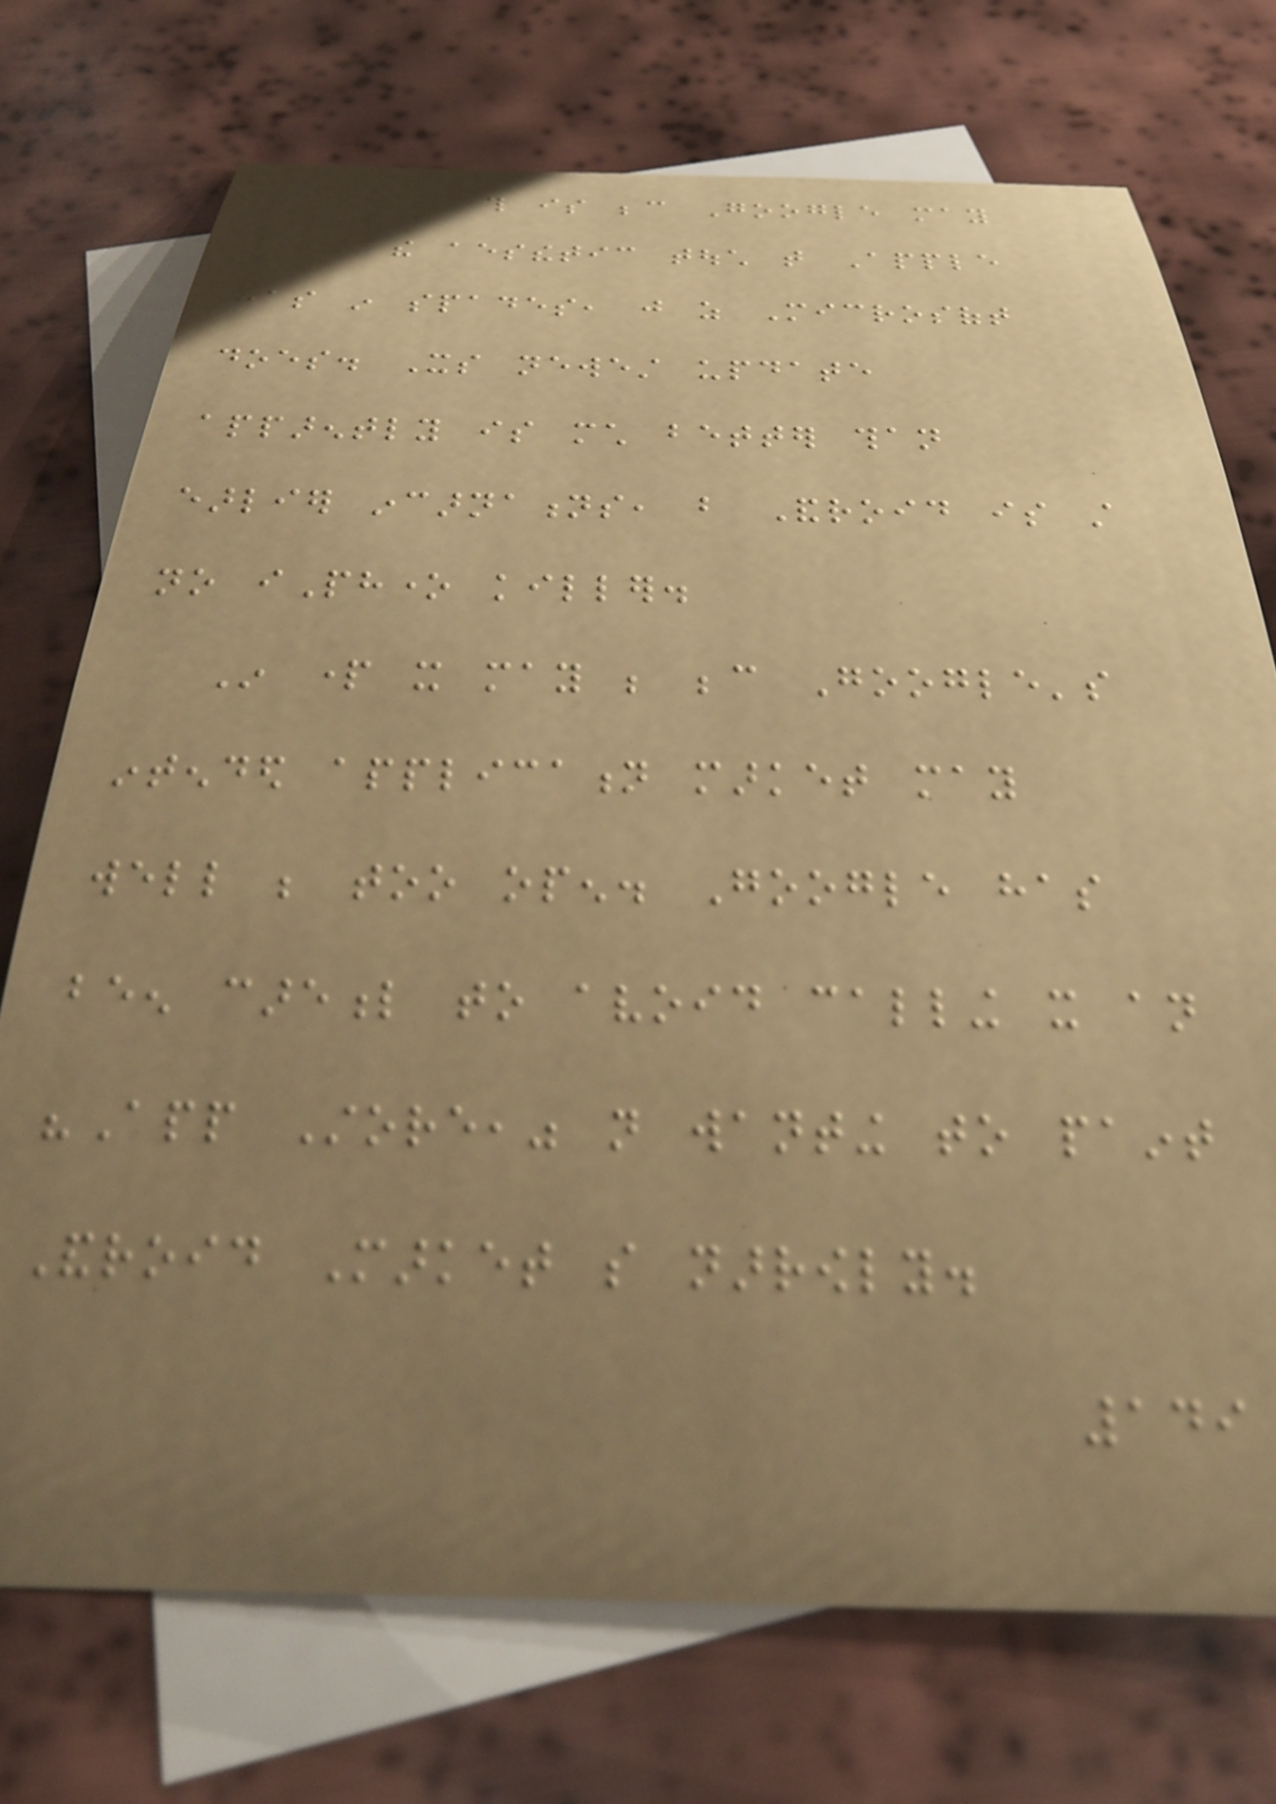In part this is because Google may
lack the aesthetic touch that Apple
has in spades, just as Microsoft
does. Its newest update
apparently is much better than
earlier incarnations, but Android is still
no iPhone killer.
In part it may be because Google's
intended application market may
well be too open. Google has
been careful to avoid calling it an
"App Store," not wanting to paint
Android Market so narrowly.
149
